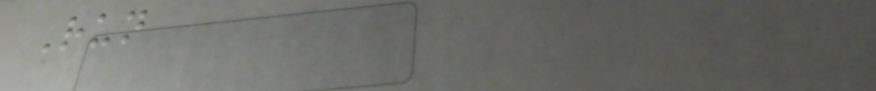Run
